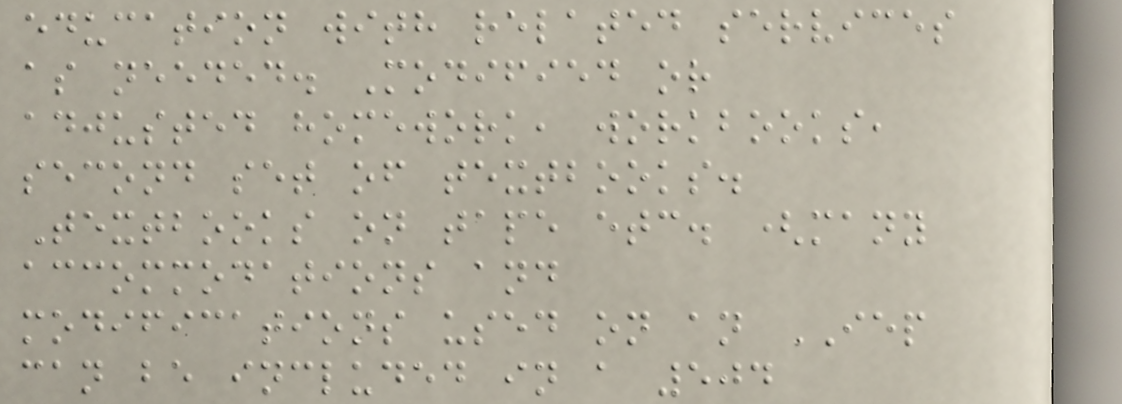education with related services
as needed. Modified or
adjusted homework, workbooks,
second set of textbooks.
Textbooks on tape etc. (many
accommodations and
modifications used on an IEP
can be included in a 504
